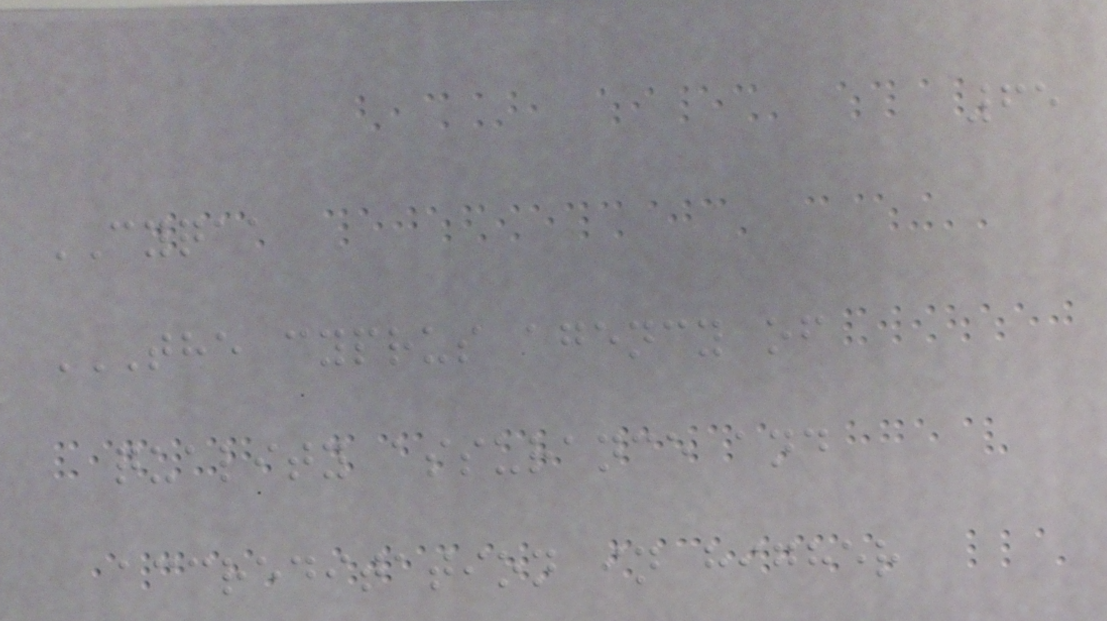65
CYQAA
THE CYPRUS AGENCY OF
QUALITY ASSURANCE AND
ACCREDITATION IN HIGHER
